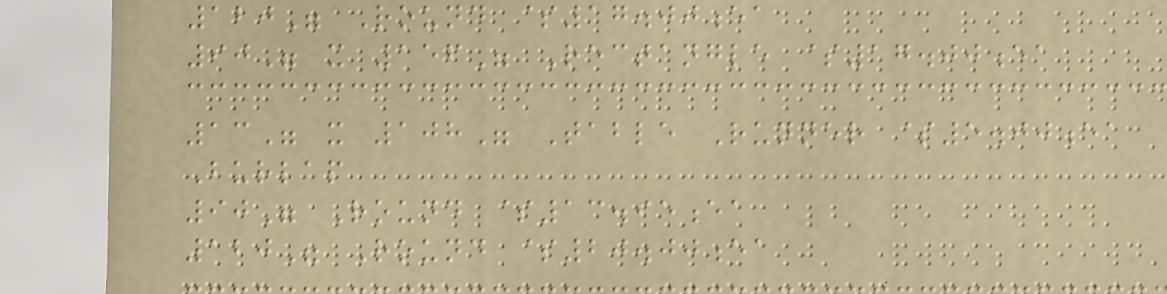120" Round $17.00ea
90" x 156" Rectangle $17.00ea
13" x 108" Table Runner $5.00ea
Burlap
90" Round $13.95ea
120" Round $20.00ea
